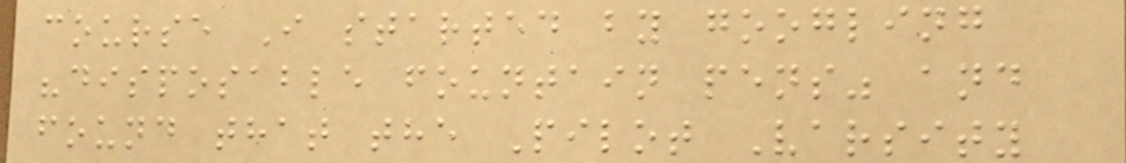course I started by googling
"disposable fountain pens" and
found that the Pilot Varsity
